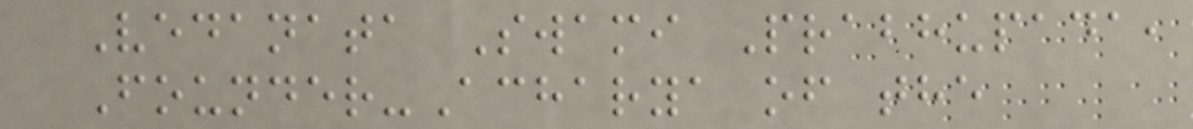Vedanata Swami Prabhupada,
Founder-Acharya of the
